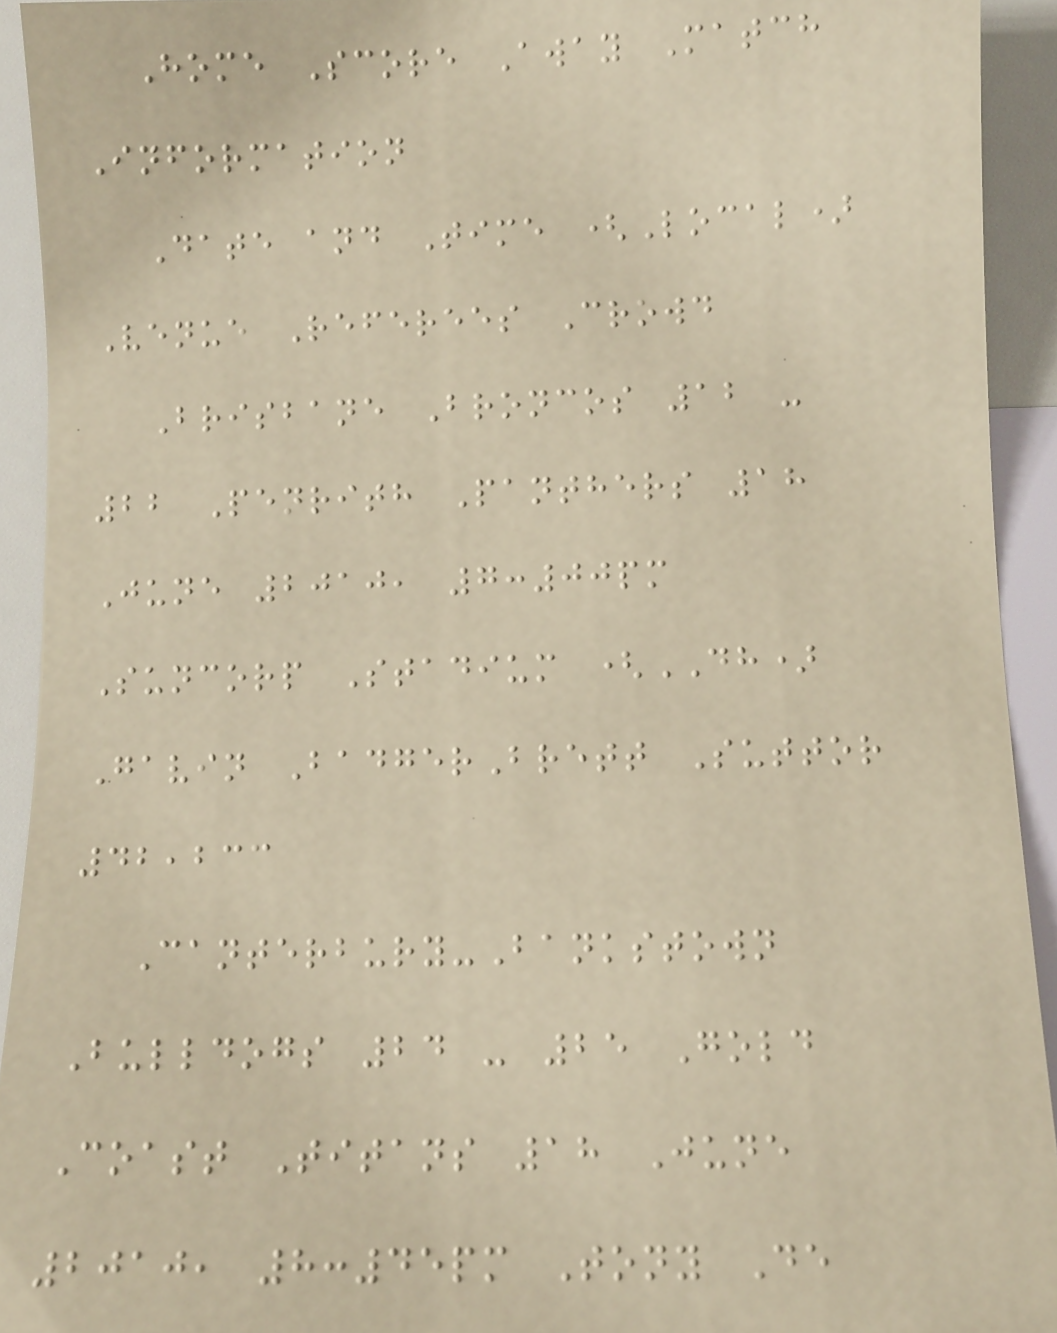Home Score Away Match
Information
Date and Time (Local)
Venue Referees Crowd
Brisbane Broncos 12 -
22 Penrith Panthers 18
June 2010, 7:00pm
Suncorp Stadium (DH)
Gavin BadgerBrett Suttor
42,233
Canterbury-Bankstown
Bulldogs 24 - 25 Gold
Coast Titans 18 June
2010, 8:45pm Tony De
